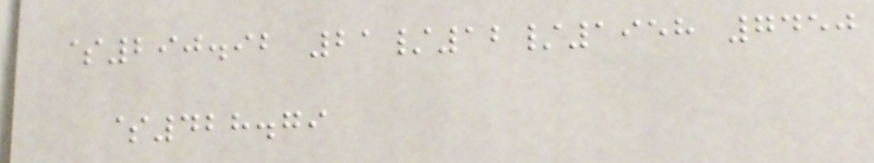$290.92 21/12/1958 7450
$428.79
